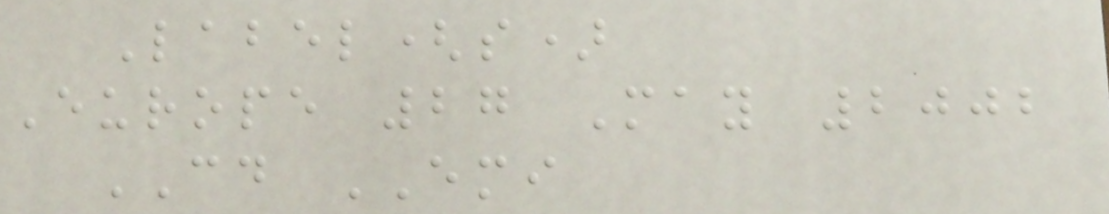Label(s)
Europe 27 May 2002
CD EMI
